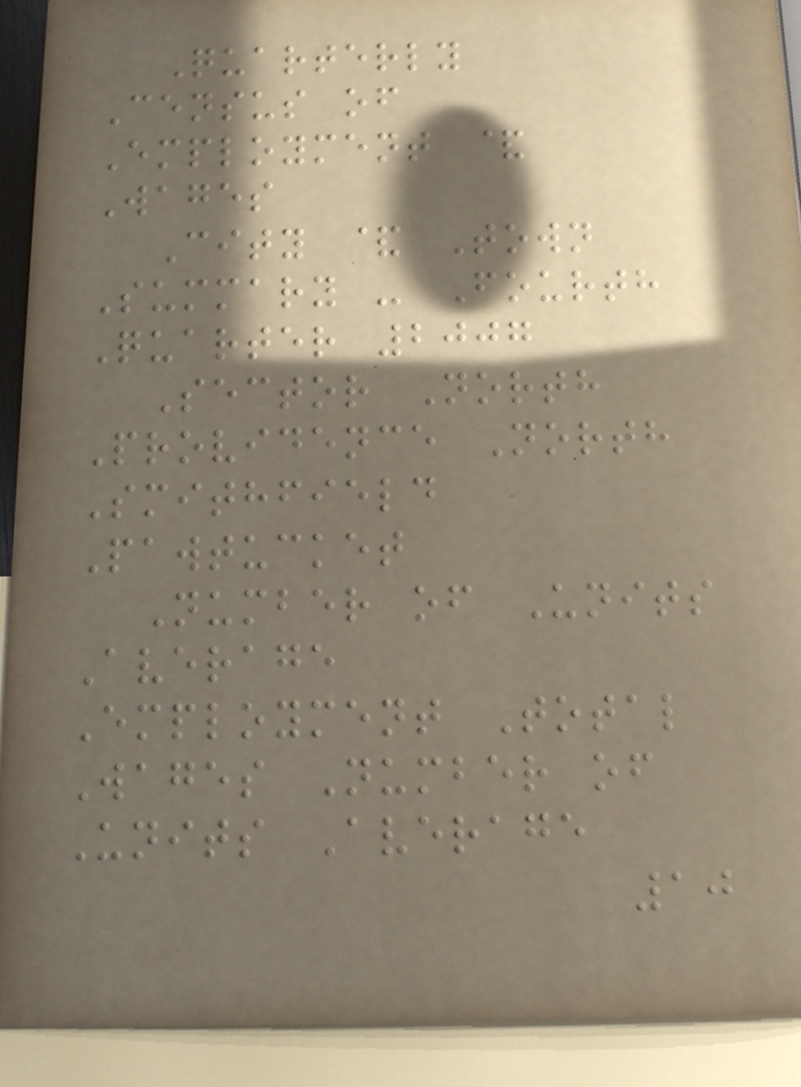Quarterly
Census of
Employment &
Wages
City & Town
Summary - Fourth
Quarter 2007
Sector North
Providence North
Smithfield
Pawtucket
Number of Units
Average
Employment Total
Wages Number of
Units Average
10
